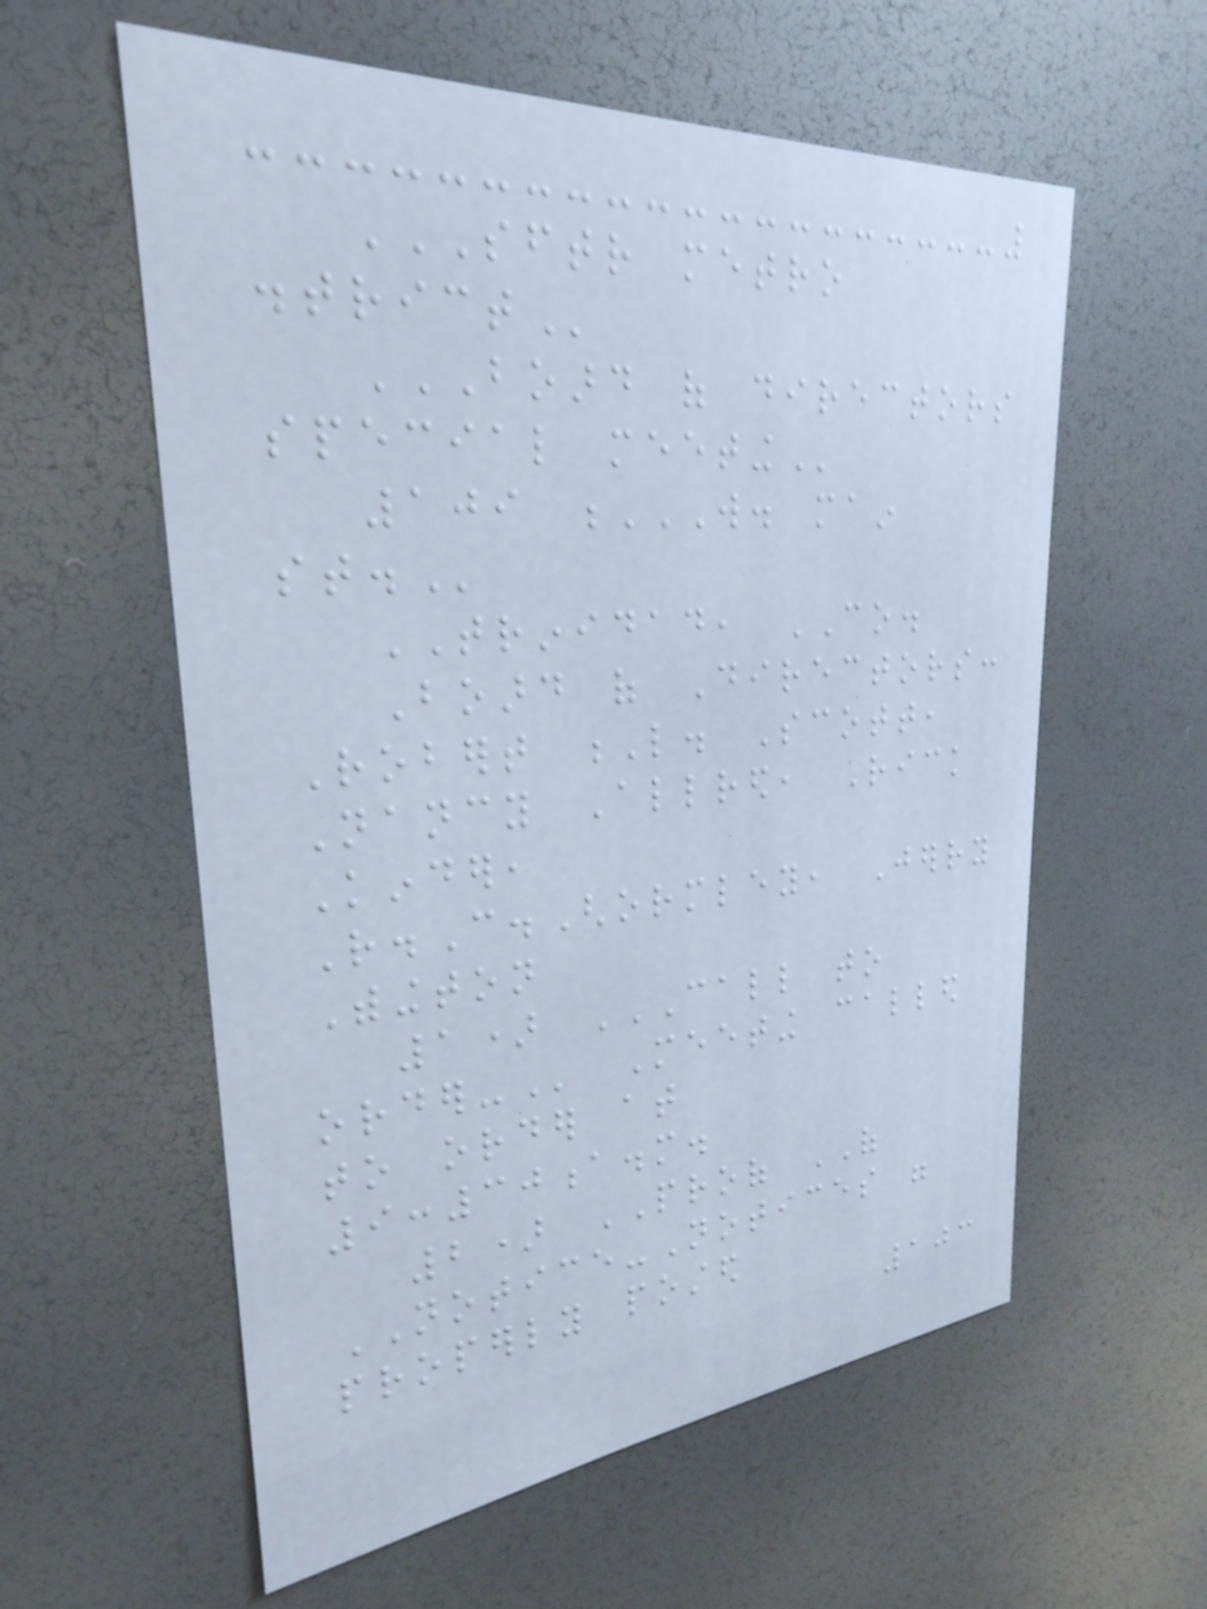SFTR METRO
DISTRICT
BOARD OF DIRECTORS
SPECIAL MEETING
109 W. MAIN
ST.
TRINIDAD, CO.
Board of Directors:
Robert L. Scott,
Nancy Allred, Rick
Kinder,
R.C.Ghormley, Jerry
Withington
1) CALL TO
ORDER- Meeting called
to order at
9:30a.m.
2) PROOF OF
NOTICE-Notices were
properly posted
103
